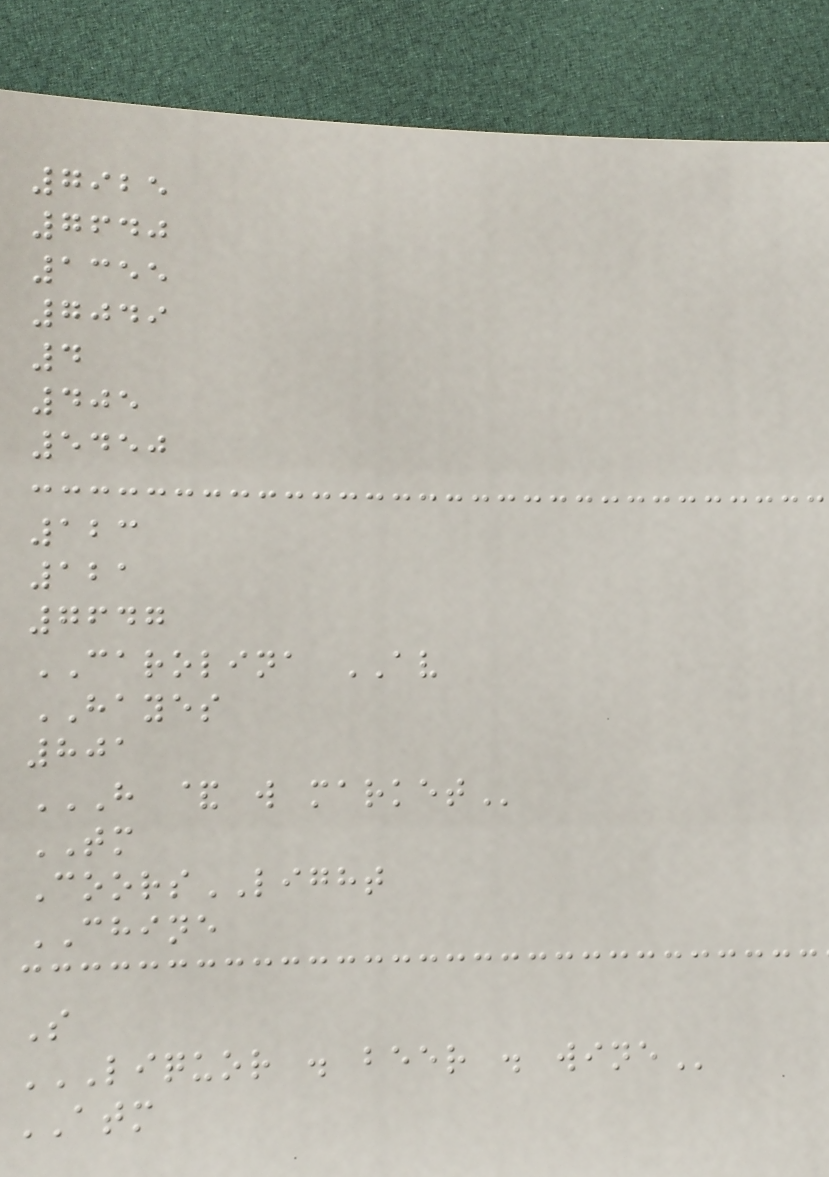7925
7640
1355
7049
4
405
5450
123
121
7647
CAROLINA AV
HAYES
801
H & W MARKET
TM
CoorsLIGHT
CHINE
S
LIQUOR . BEER . WINE
ATM
